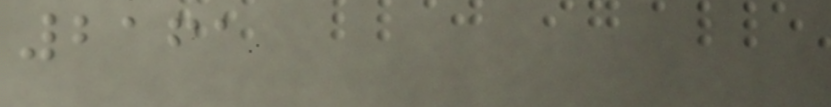2161
